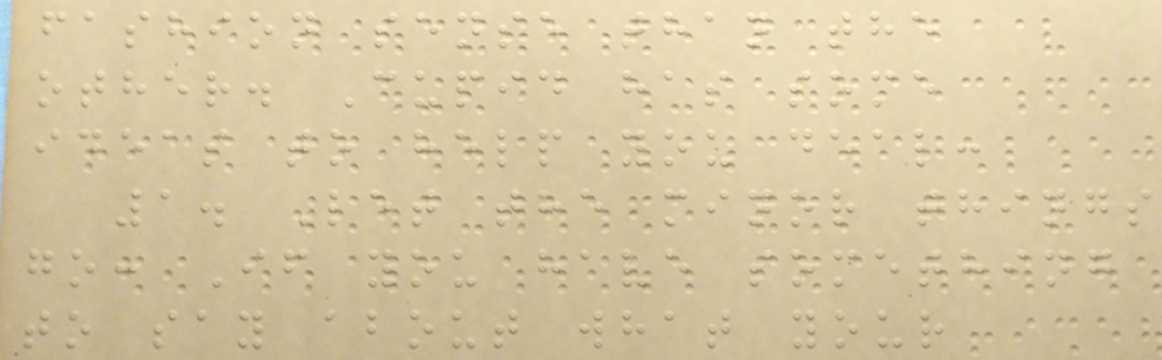fashion sense than the
other. Cupid has some
ideas to help you deal:
1. Let the minor things
go: If you have something
to say about what your
